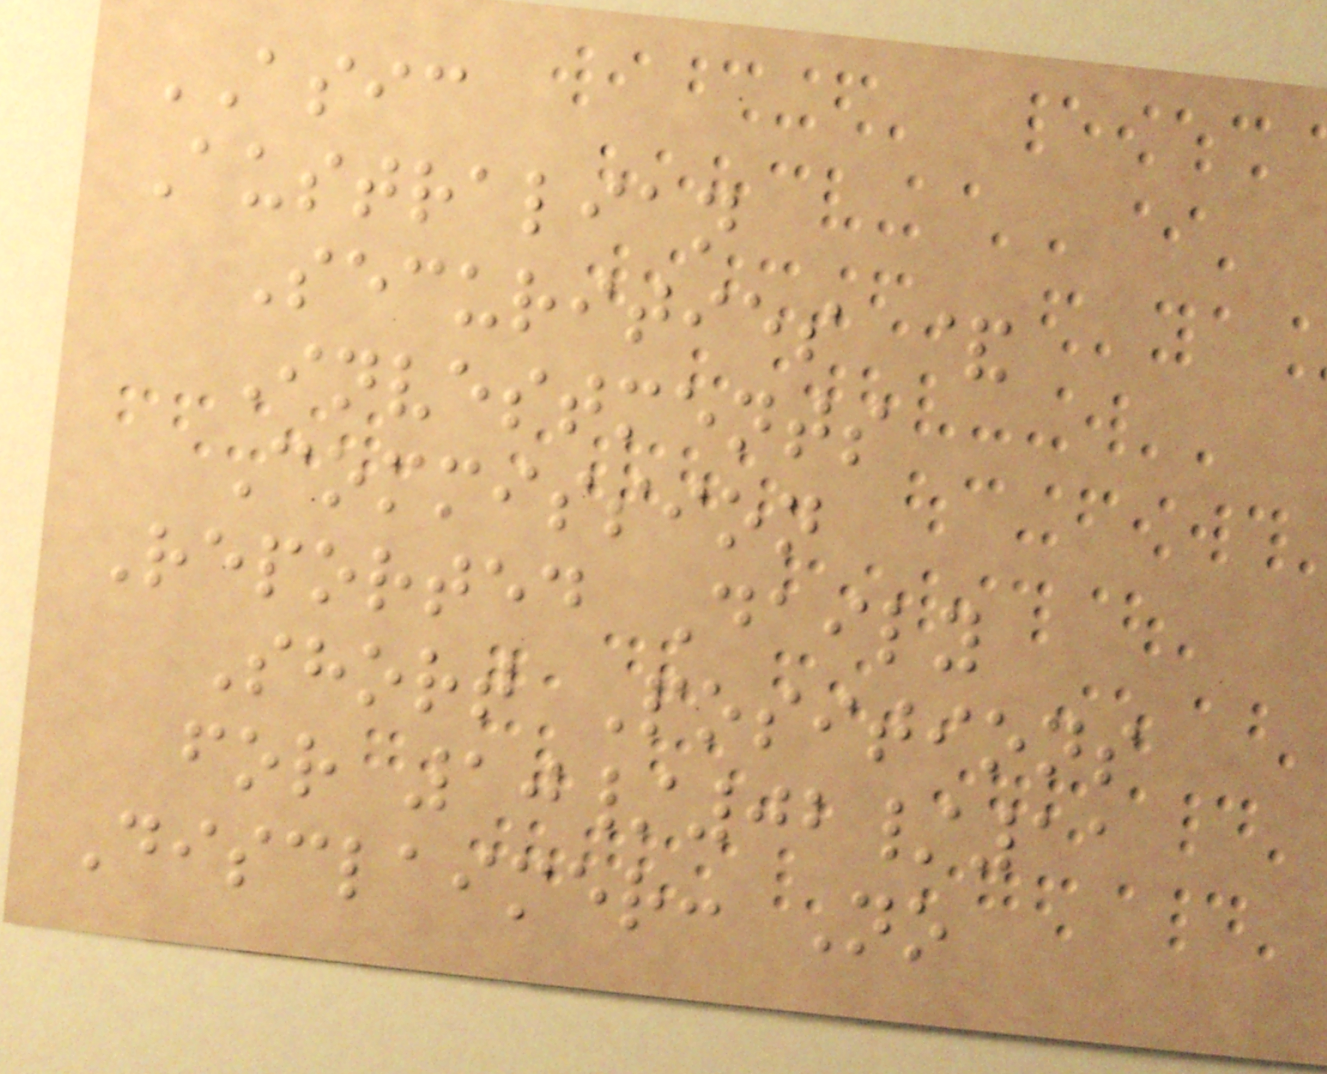ASIC
Australian
Securities &
Investments
Commission
Reported Daily
Short Positions
for 10/02/11
Disclaimer: No
